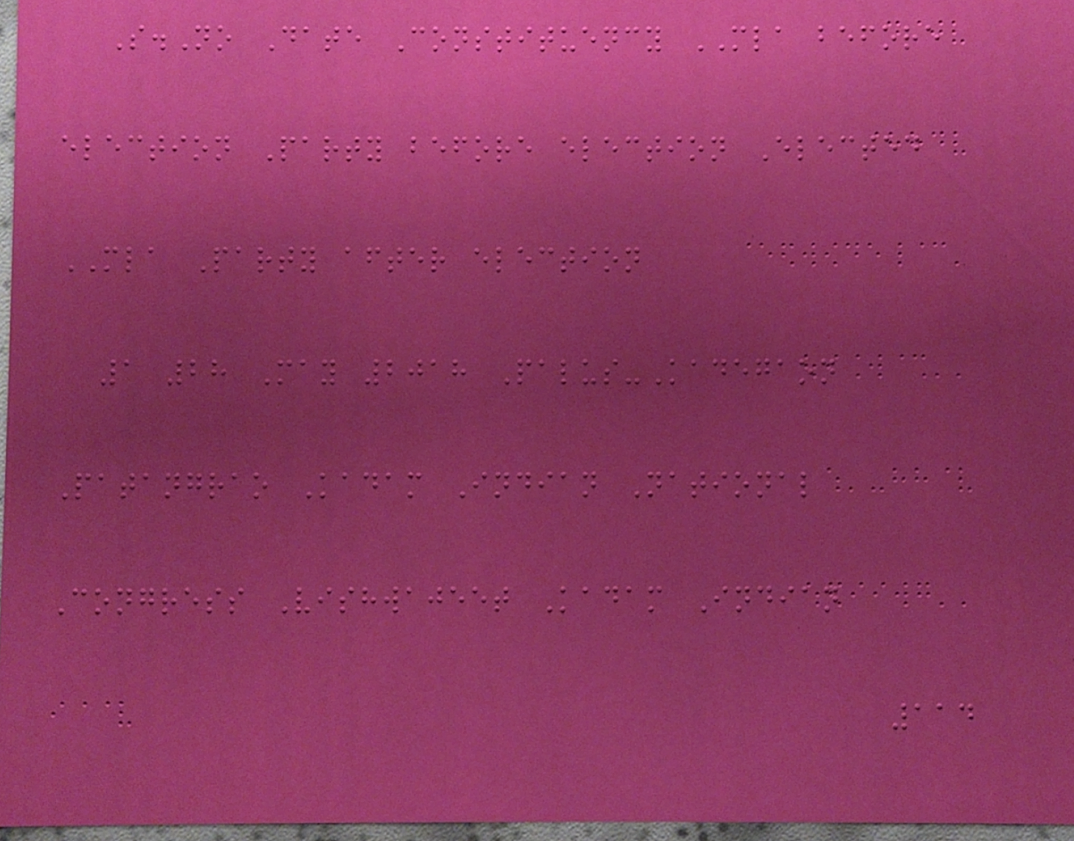S.No Date Constituency MLA before
election Party before election Elected
MLA Party after election
1 28 May 2018 Palus-Kadegaon
Patangrao Kadam Indian National
Congress Vishwajeet Kadam Indian
114
